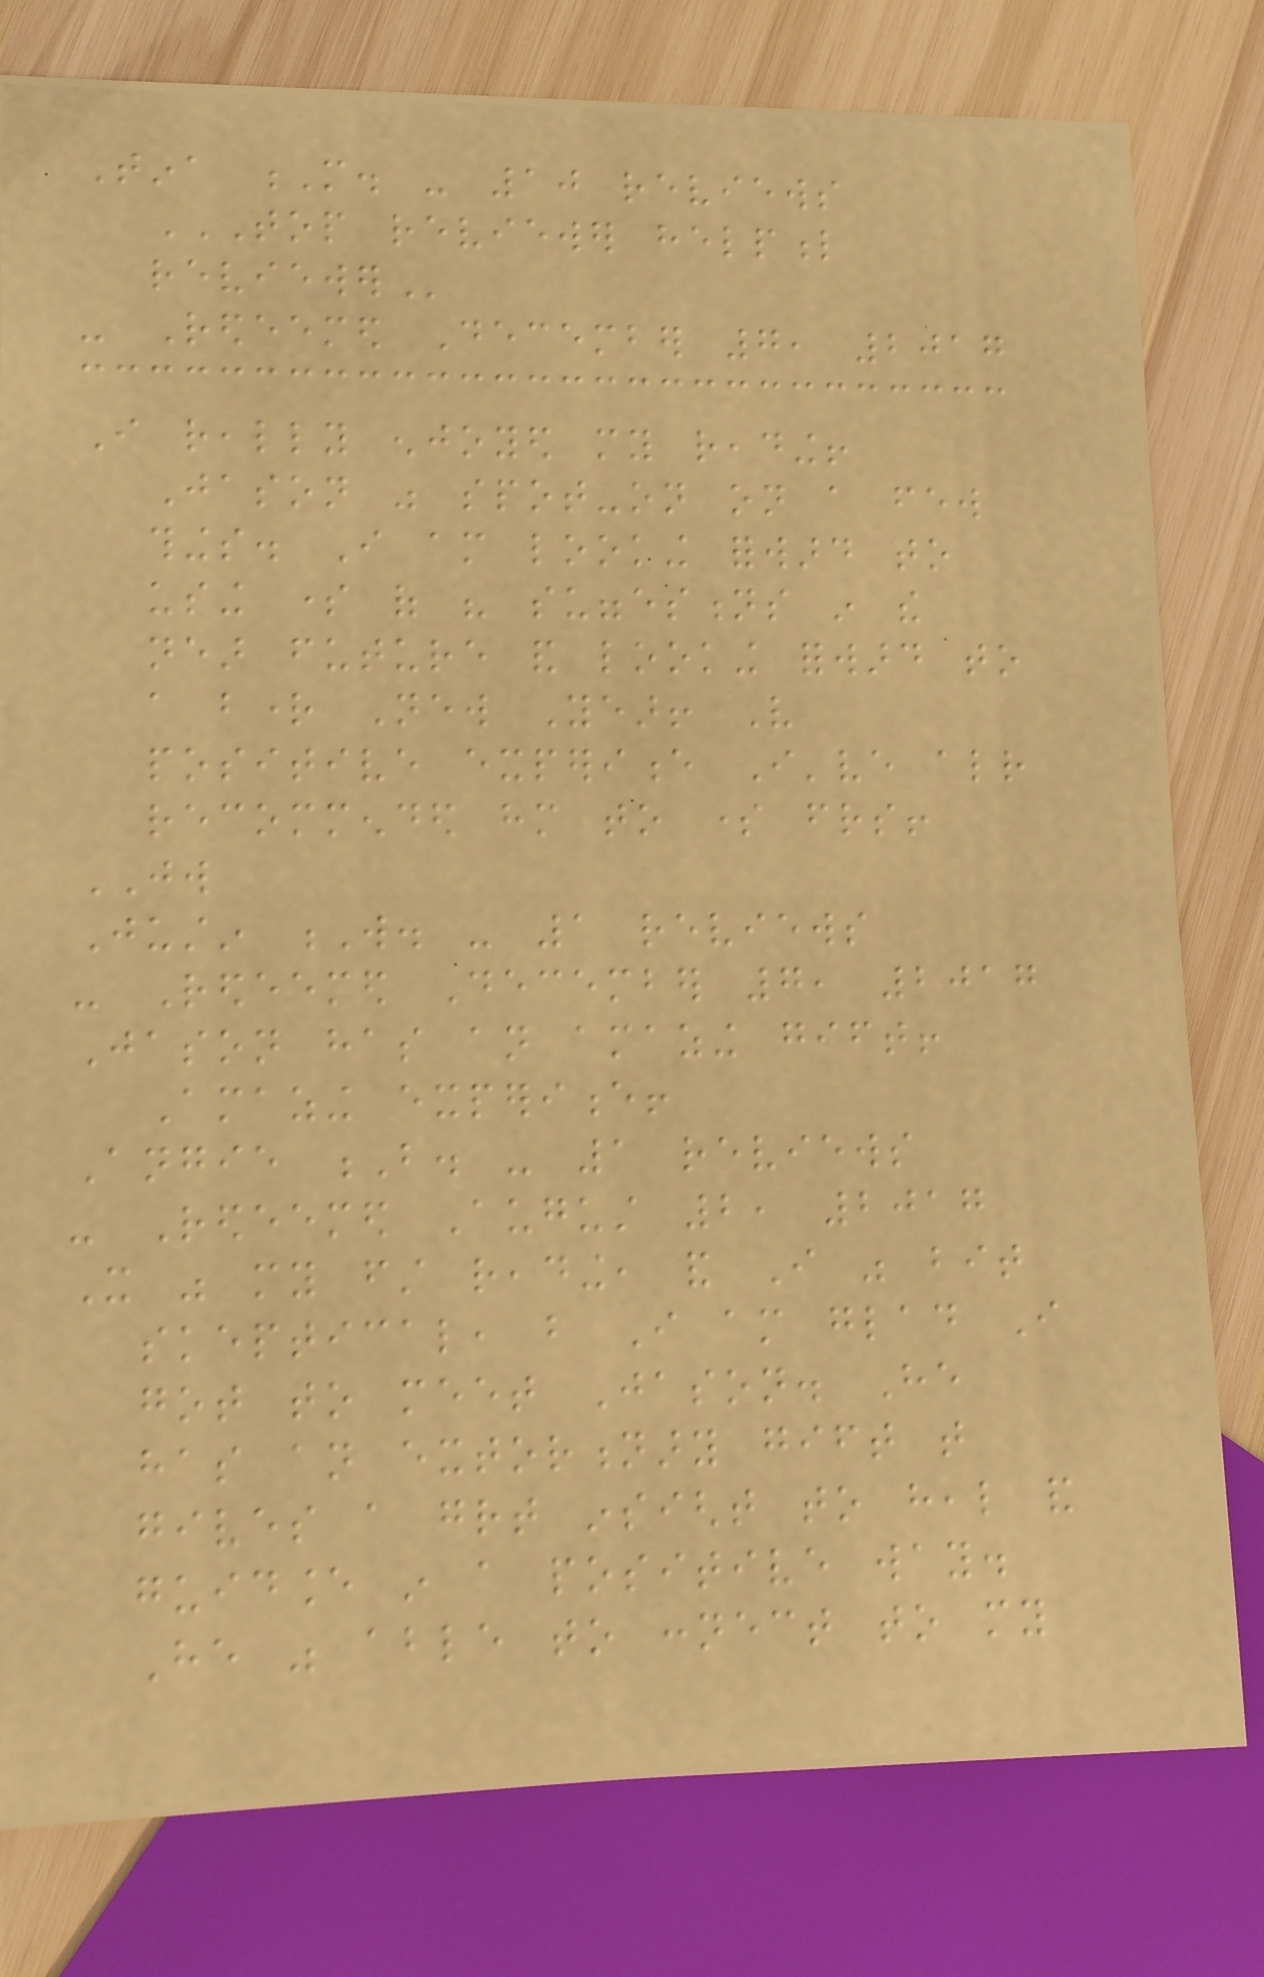Tina M. - 10 reviews
TOP REVIEWER HELPFUL
REVIEWER
- Redeemed December 7, 2017
I really enjoyed my reading!
Jason was spot-on on a few
things. I am looking forward to
using some of his suggestions in the
near future and looking forward to
a bright New Year! Very
positive experience I've already
recommended him to some friends!
JW
Justin W. - 1 reviews
- Redeemed December 7, 2017
Jason has an amazing gift!
Amazing experience!
Angie B. - 1 reviews
- Redeemed August 2, 2017
It was my first reading, and I was bit
skeptical, but I am glad I
got to meet Jason. He
has an extortionary gift that
gives a great insight to heal and
guidance in a positive way.
He was able to connect to my
